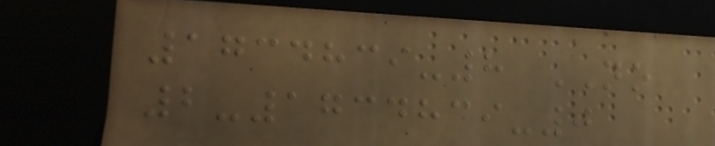1734839-8 NO
2-1734839-0
